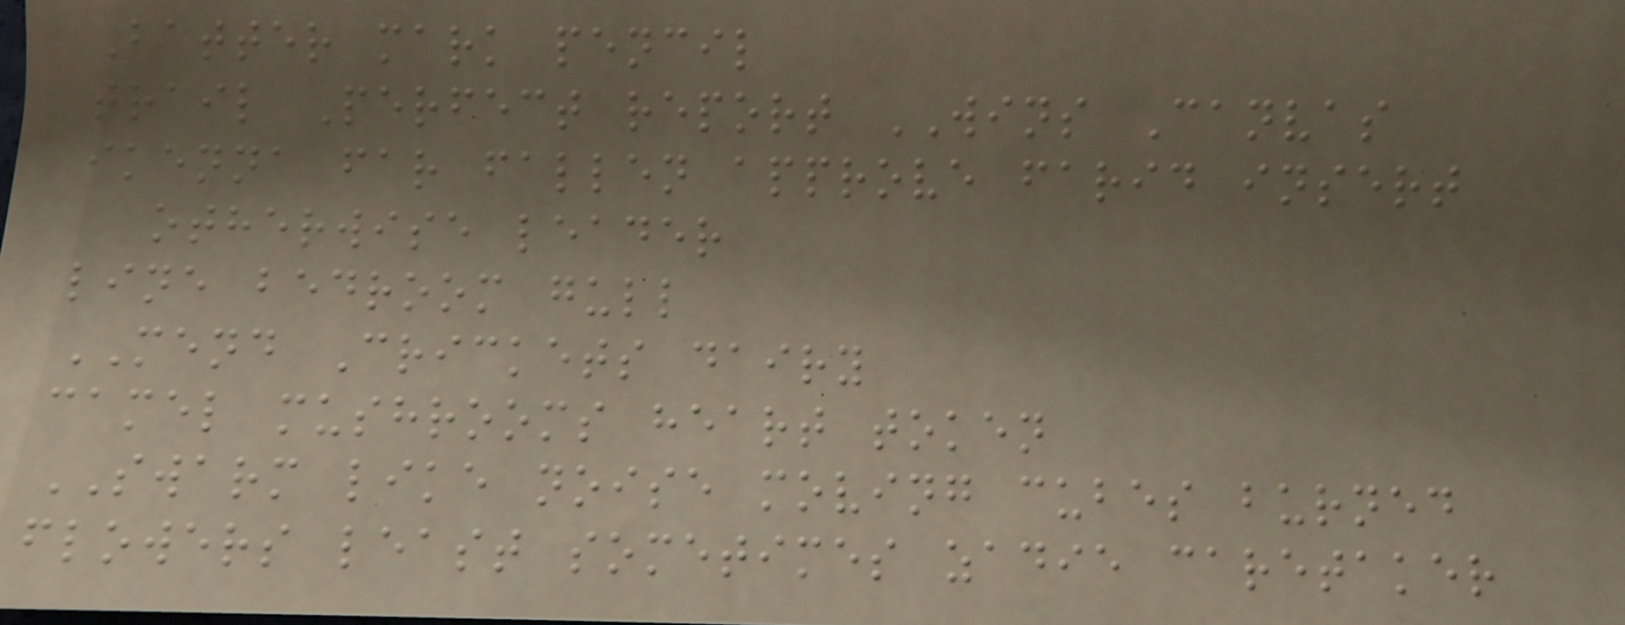Batter mark pencil
trail Perfect report WINS Canvas
ikenna far fallen approve farid insert
otherwise leader
line bedroom gull
MEND Crickets dairy
camel mushrooms heart token
SWARM like noise moving cubes burned
flowers least sometimes zadie caretaker
